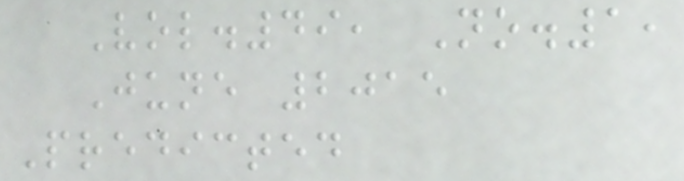Vol.49, No.1,
June 2015
Predicted
